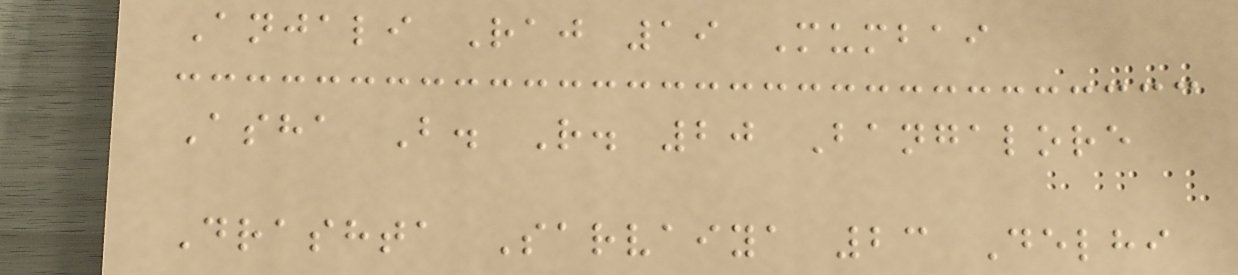Anjali Raj 19 Mumbai
Asha B. R. 20 Bangalore
Drashta Sarvaiya 23 Delhi
